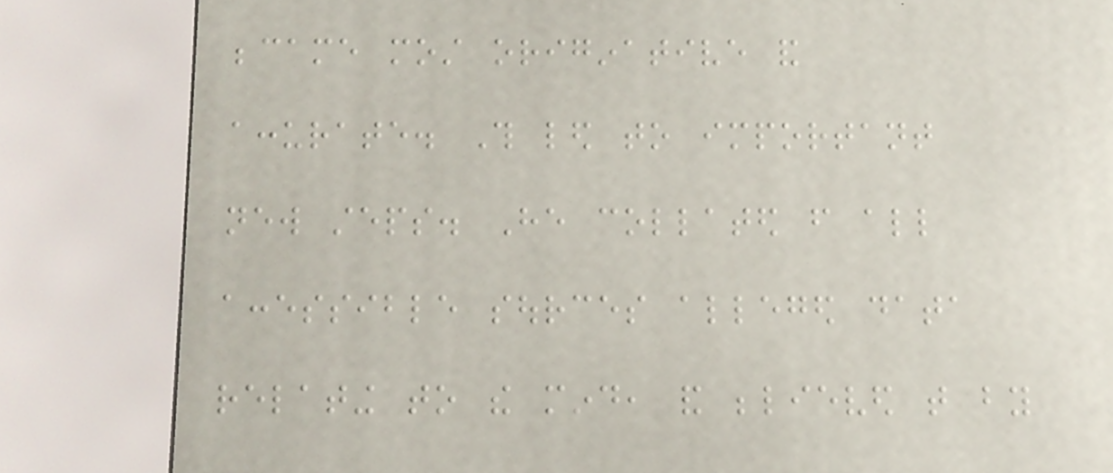became most originative and
accurate. This led to important
new steps. He collated from all
accessible sources alleged data
relating to the mind, and believed that by
